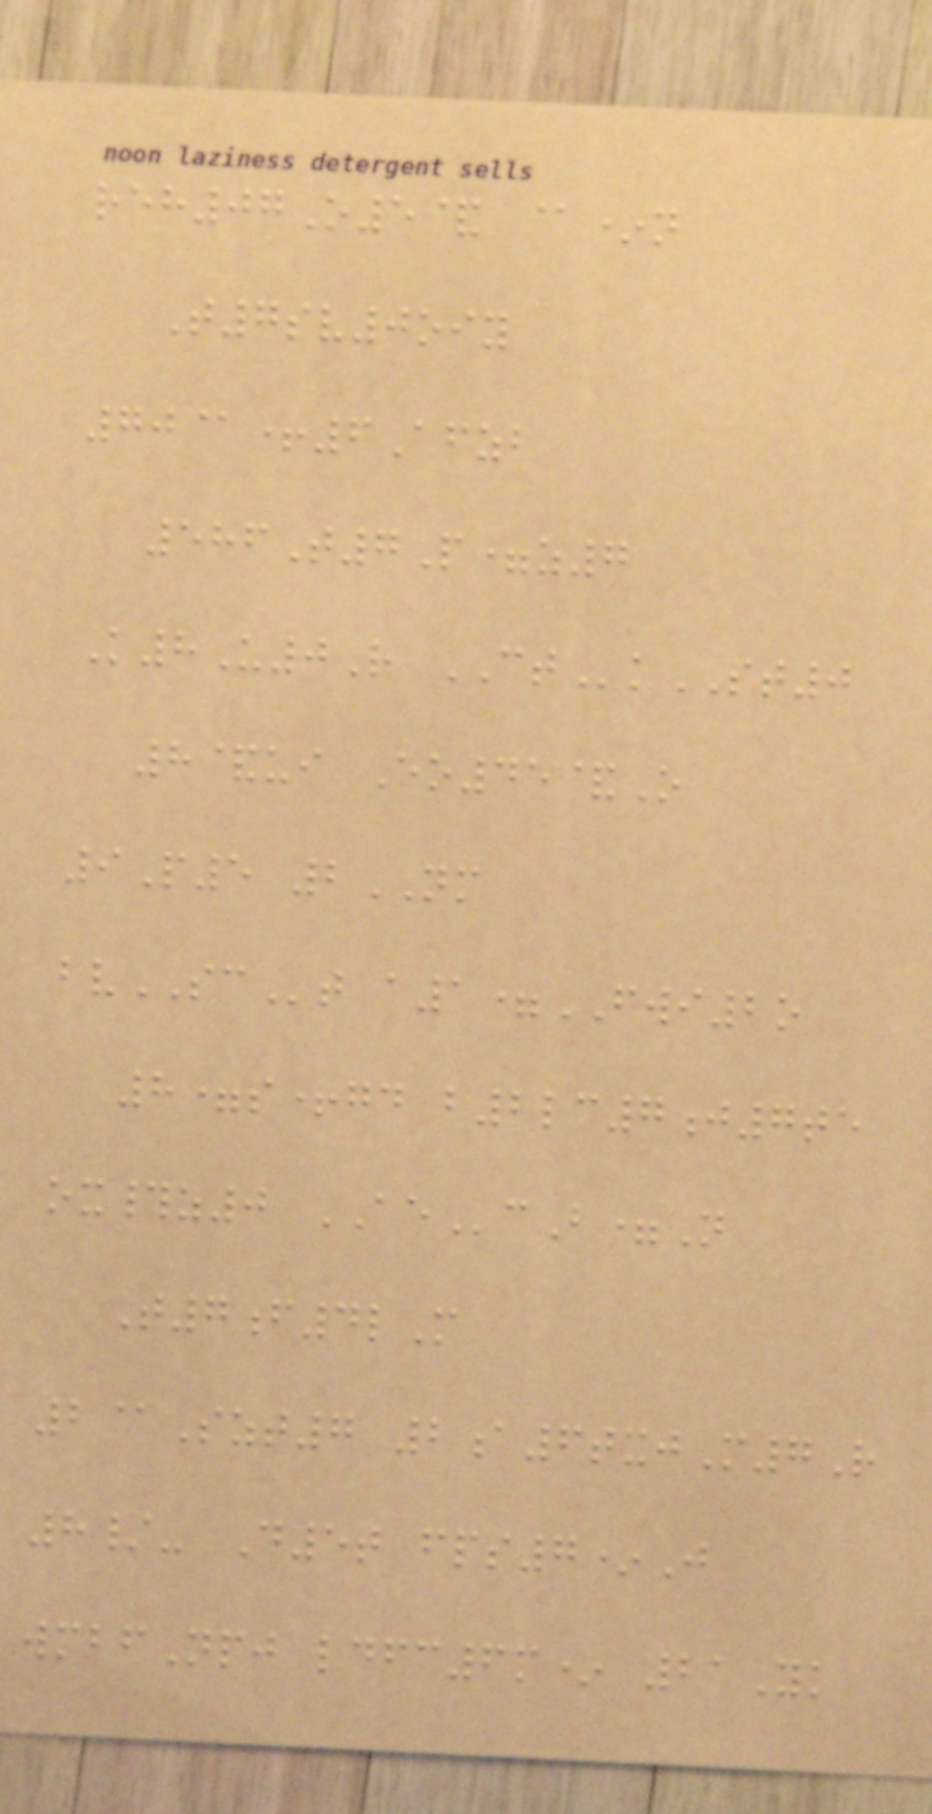reh07O5& @*n
T7sv0oiy
70@+6Afzb
586T7P=z7
K8U0R CTkST0
8&ui Eo45&O
9P5 2NM
bvSCt a1=FWI2o
8=s+gd b2lc7j7te
ox#z0 AEcB=N
T7f4lM
2@Szt7 2a6txjM7R
8/- D5t fps7*J
wmbfNpj ldfc6m* 21Yk
